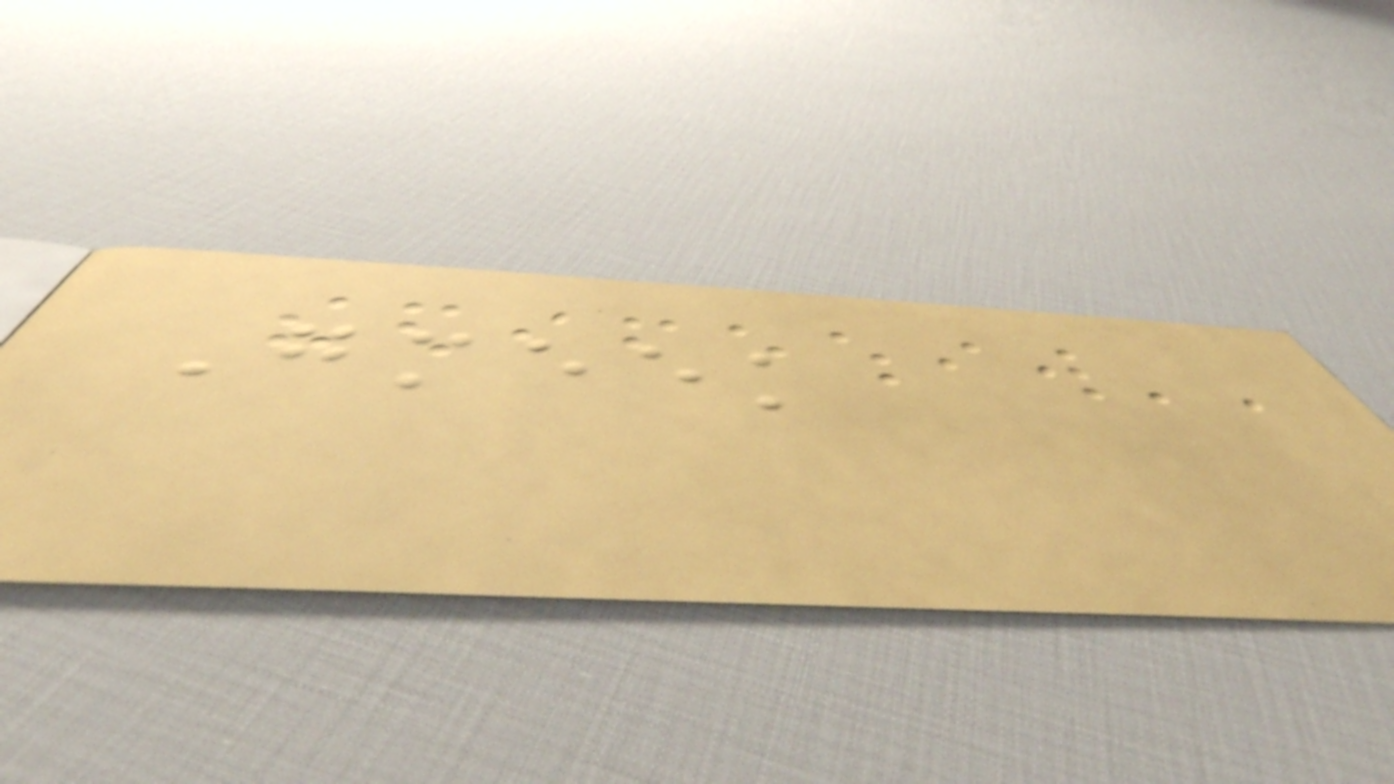Gmeek
